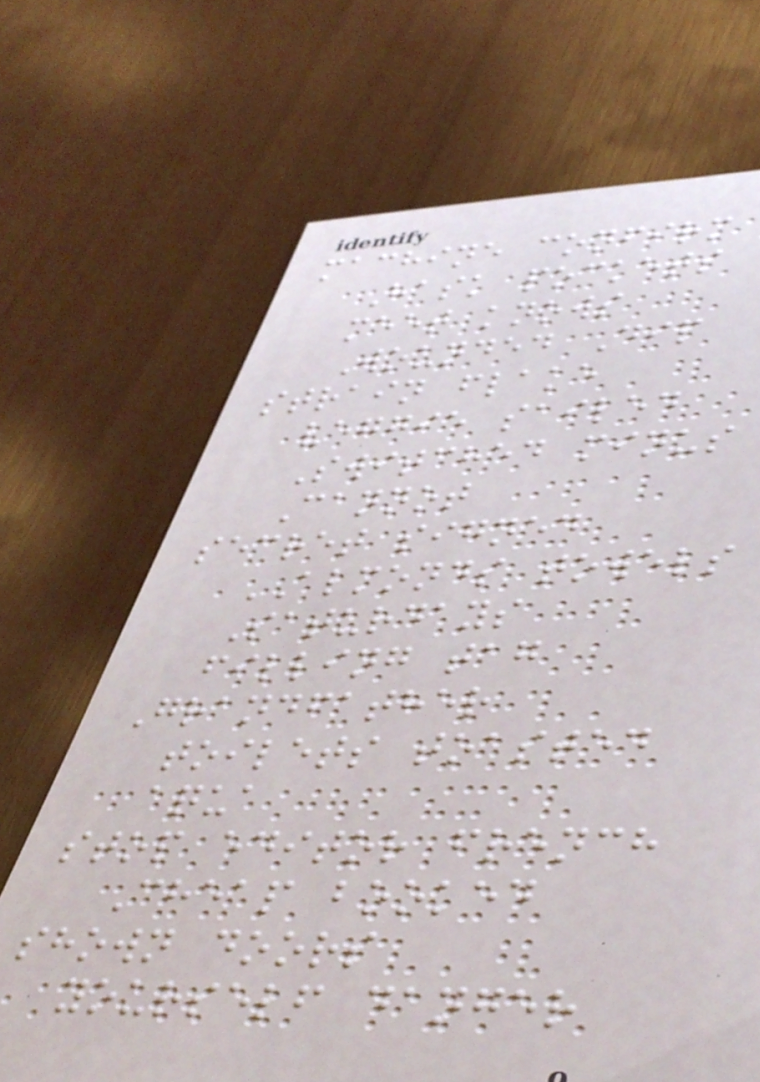machine confirm
Hask pockets
meet knows
Wounded Dip
strain flake
veggie sailed
Switched minus
Cannot
secret signed
ALMONDS towels
Saturdays
filling tag
Grandfather
toilets toasted
aqua
stop editor french
Cheap booked
shown doors
yourself danger
